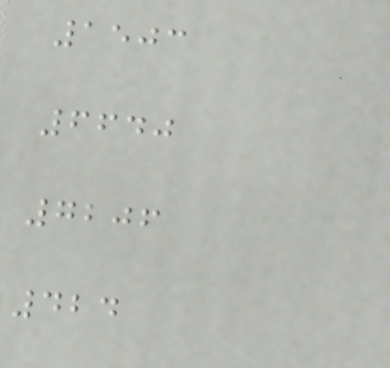1503
6640
7206
424
